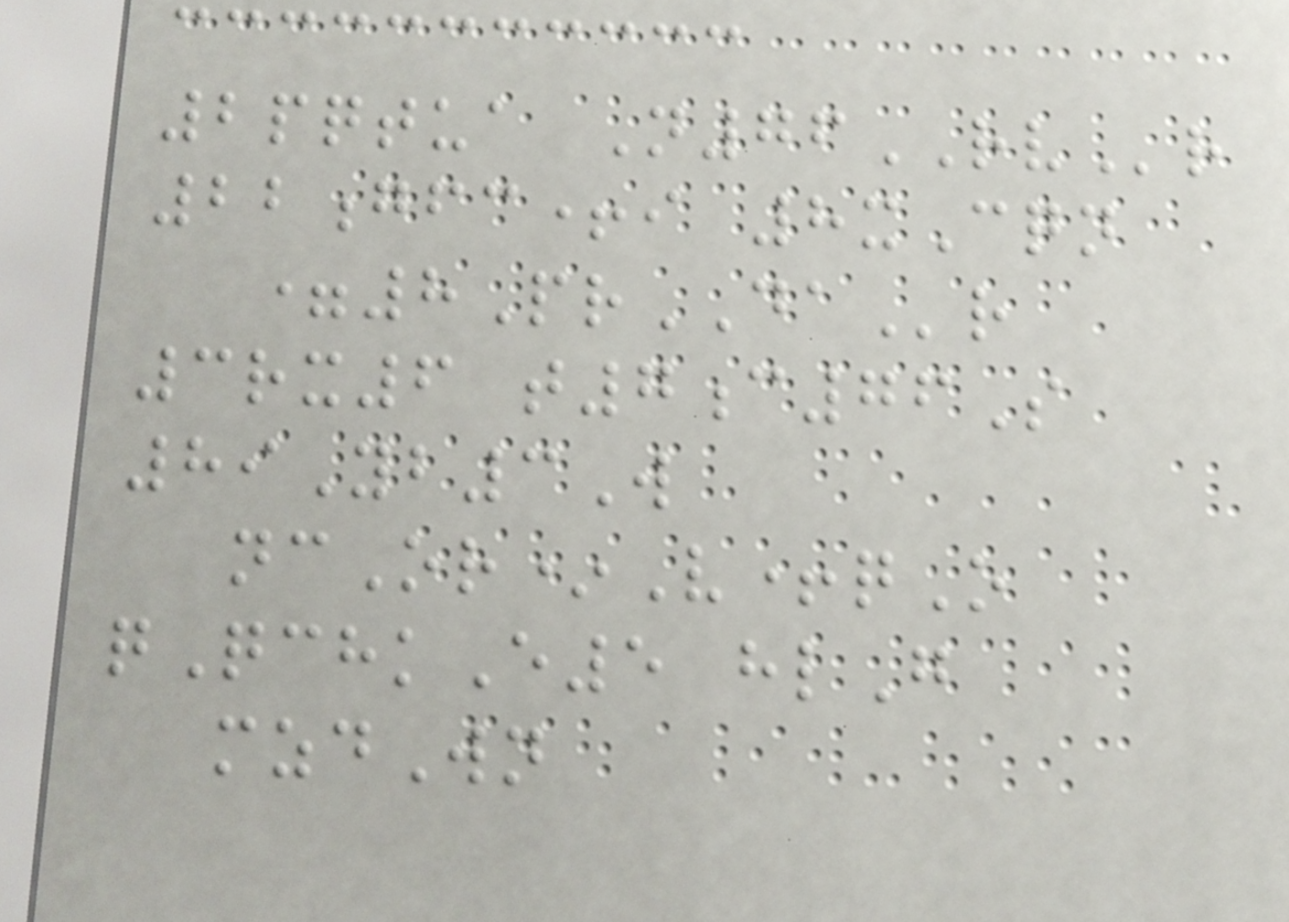2pqtua N76RVr
22gfc+i 8xCqn
=8PrDAr
3rx6 t7c76S
89Yb3W
ncOr*V+qO
qQchkE5 hlG
mzdWn
